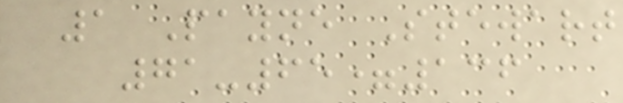1 Payne Stewart
71-65=136
